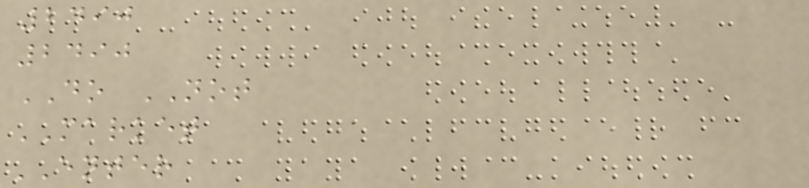2490
2490
DO NOT
MARKET
ENTER
